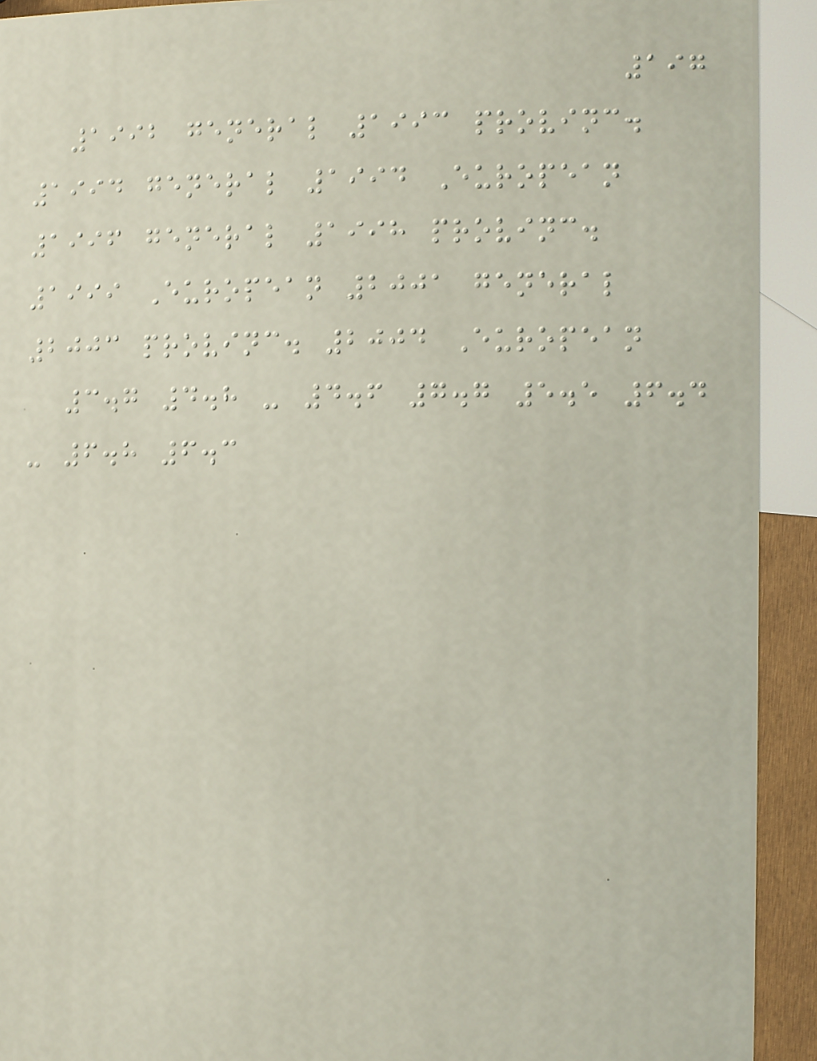197
1992 general 1993 provinc.
1994 general 1994 European
1996 general 1998 provinc.
1999 European 2001 general
2003 provinc. 2004 European
3.7 4.8 - 4.6 7.7 5.5 6.4
- 6.8 6.3
